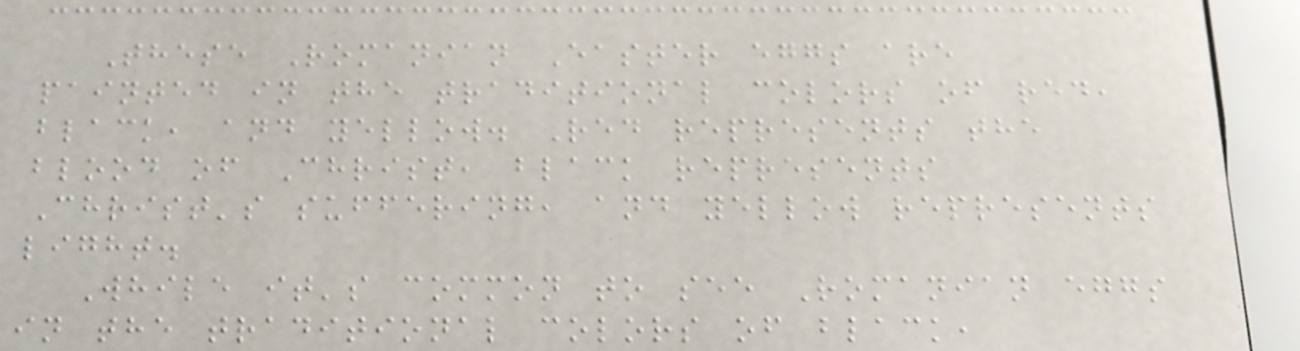These Romanian Easter eggs are
painted in the traditional colors of red,
black, and yellow. Red represents the
blood of Christ, black represents
Christ's suffering, and yellow represents
light.
While it's common to see Romanian eggs
in the traditional colors of black,
